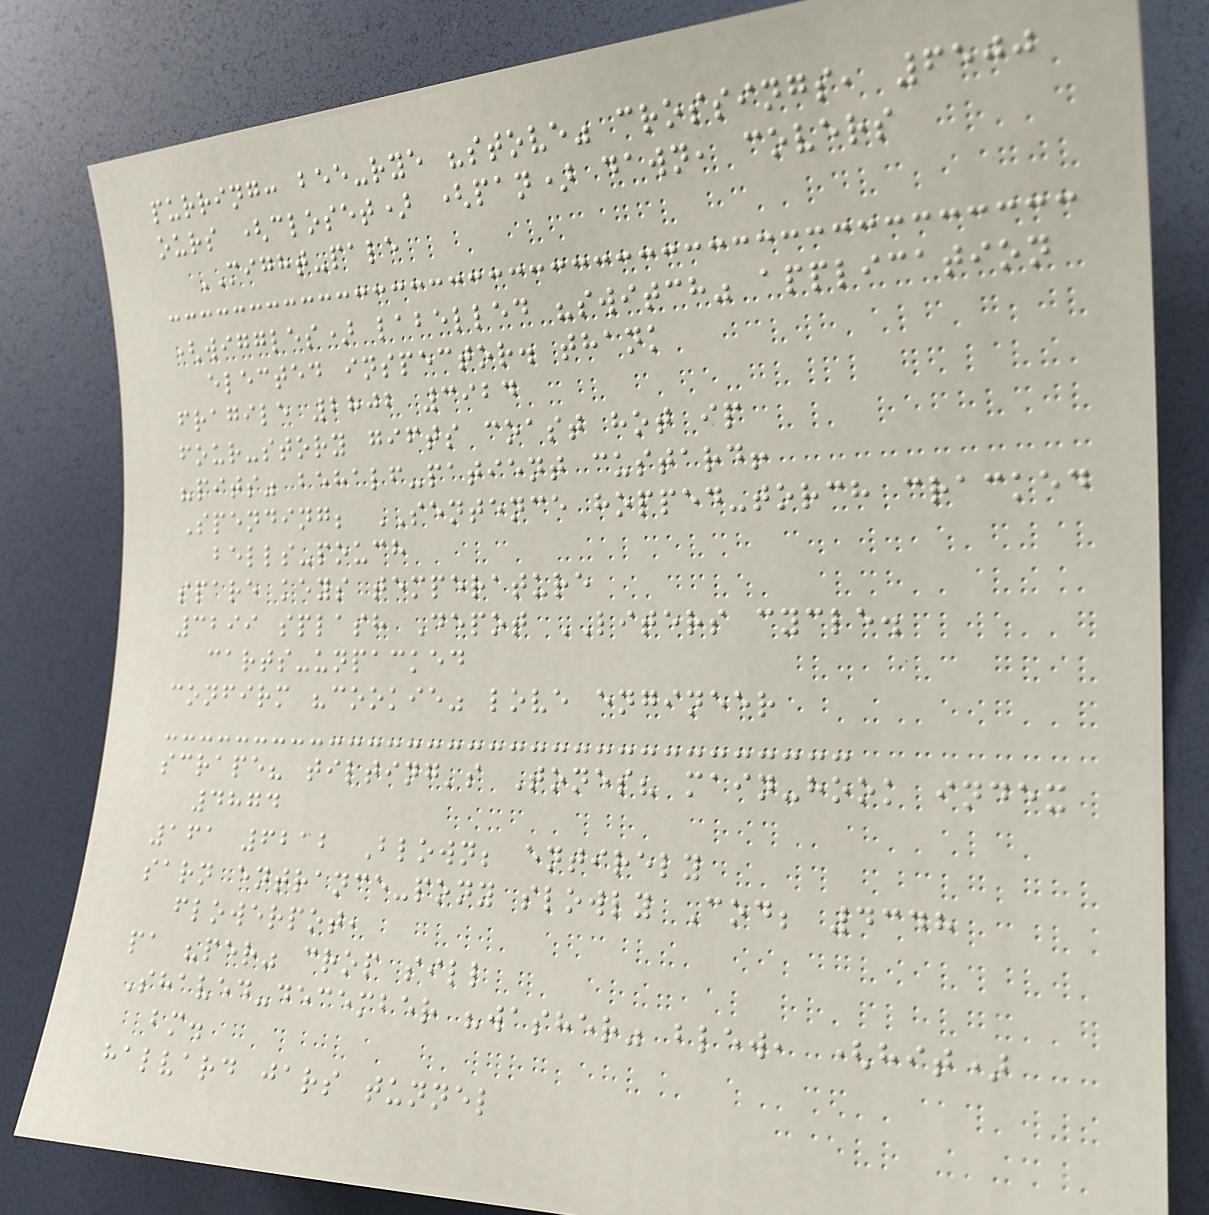purring: bee-rye "stove" crossings, 6500
ours (closet) (pan) dawn, covers
MIGHT-pale
(wiggles) labelled "switch" application
elected inspector. thank
fragile 2802 3924
four-story gifts coast hot ip
"pits" behalf-patient custard!
Spending; SENTENCE hopped-torch cracked
bells-pouch
spare keys temperature
3299 splash Depot LITERS cycle.
carts-unpacked
confirm "cookie" love engineer
scrape? tilting's Tones? main-hook index
4874
161 6212 Blown; entirely
sarn entrance-pony slowly Cod; 4348
flowerpot,
pa "per" crop sill
Shaved-december "washer" blew, (hit)
bm.
halvard jars tunnel
